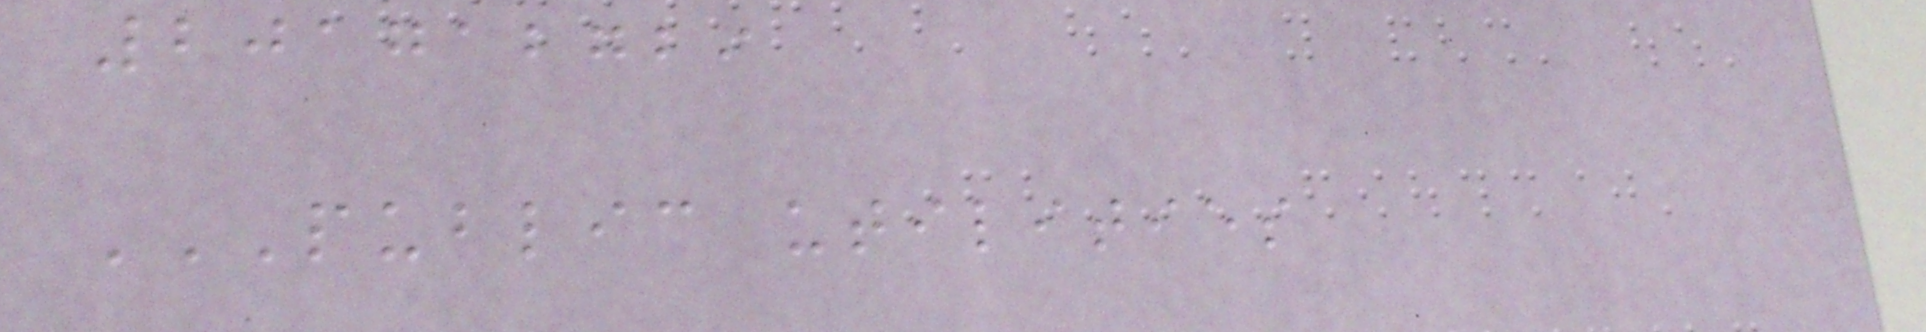201712729
PUBLIC UTILITIES
